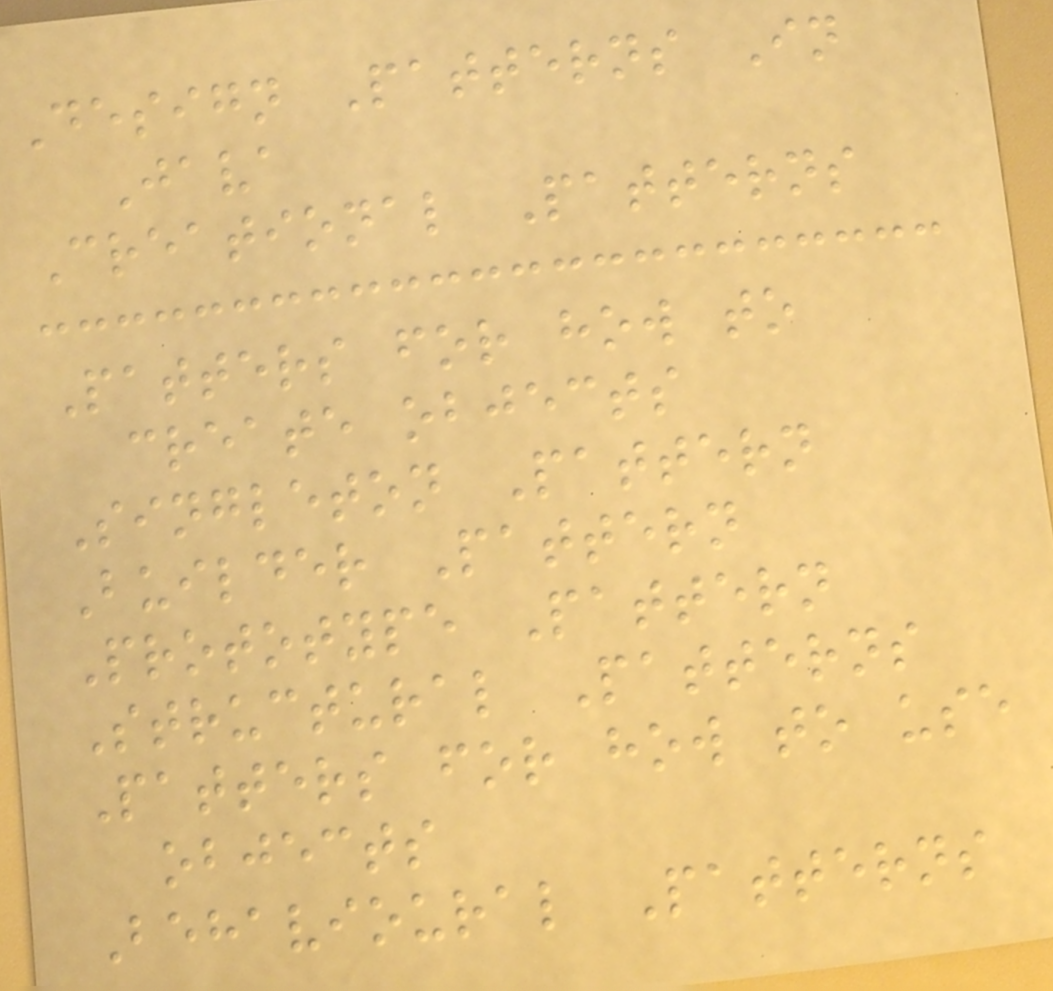Design Patterns In
Java
Creational Patterns
Patters for how to
create objects
Singleton Pattern
Builder Pattern
Prototype Pattern
Structural Patterns
Patters for how to use
objects
Behavioural Patterns
